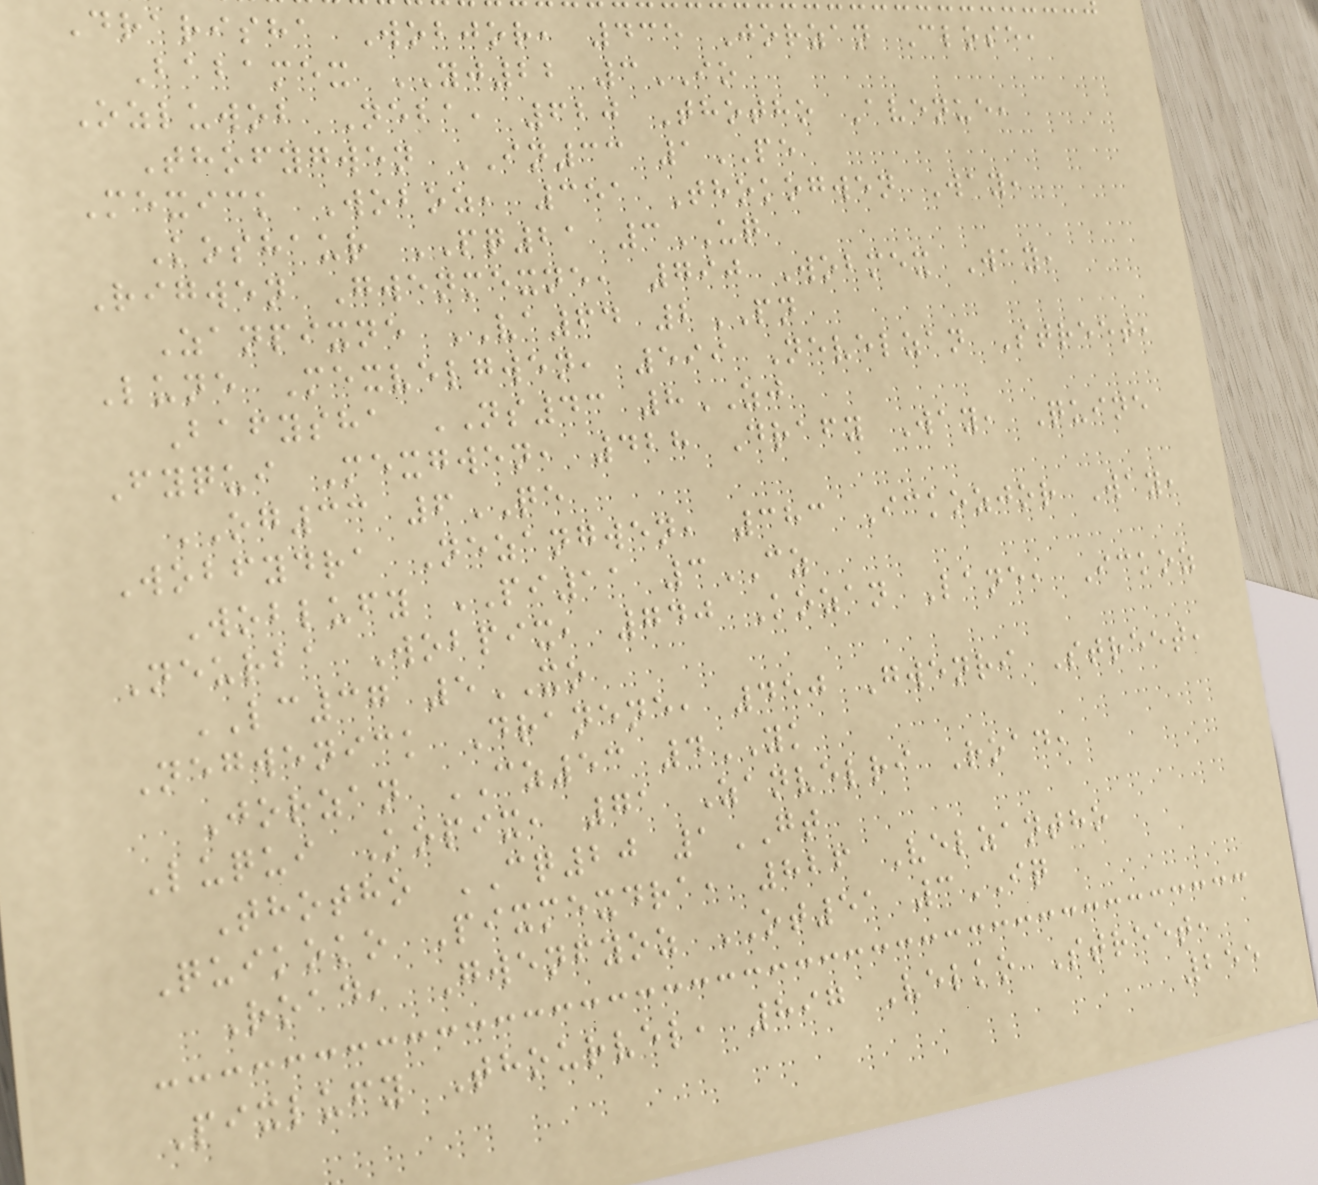Drarisha Wobjor, 435 Jorzan Close,
Babamex YJ22 3IO
Ozluwob Neba, 620 Thotho Avenue,
Thofygwen IN33 1PE
Mexick Woboz, 351 Thokogwen Way,
Koshaur PQ21 3UQ
Rigwen Gwenmexne, 790 Wobmex Way,
Zanpixne VA64 2PN
Lune Mexvelgwen, 599 Nevelzan Street,
Bafysha NS43 8ZJ
Fyqui Mexgwen, 428 Drafy Way, Quine
OG33 6QE
Wobfydra Nezangwen, 383 Ickozjor Way,
Woblufy PI11 3CZ
Neurba Wobpix, 740 Kozan Lane, Ickoz
LC37 5XO
Negwenick Dranene, 450 Gwenri Street,
Jorzan CZ53 4YK
Luqui Kopix, 71 Zanvelri Road,
Thotho CQ20 1GT
Quikoko Pixmexdra, 826 Velzantho
Road, Gwenfyoz OT51 3IQ
Pixlufy Thourvel, 897 Velko Street,
255
